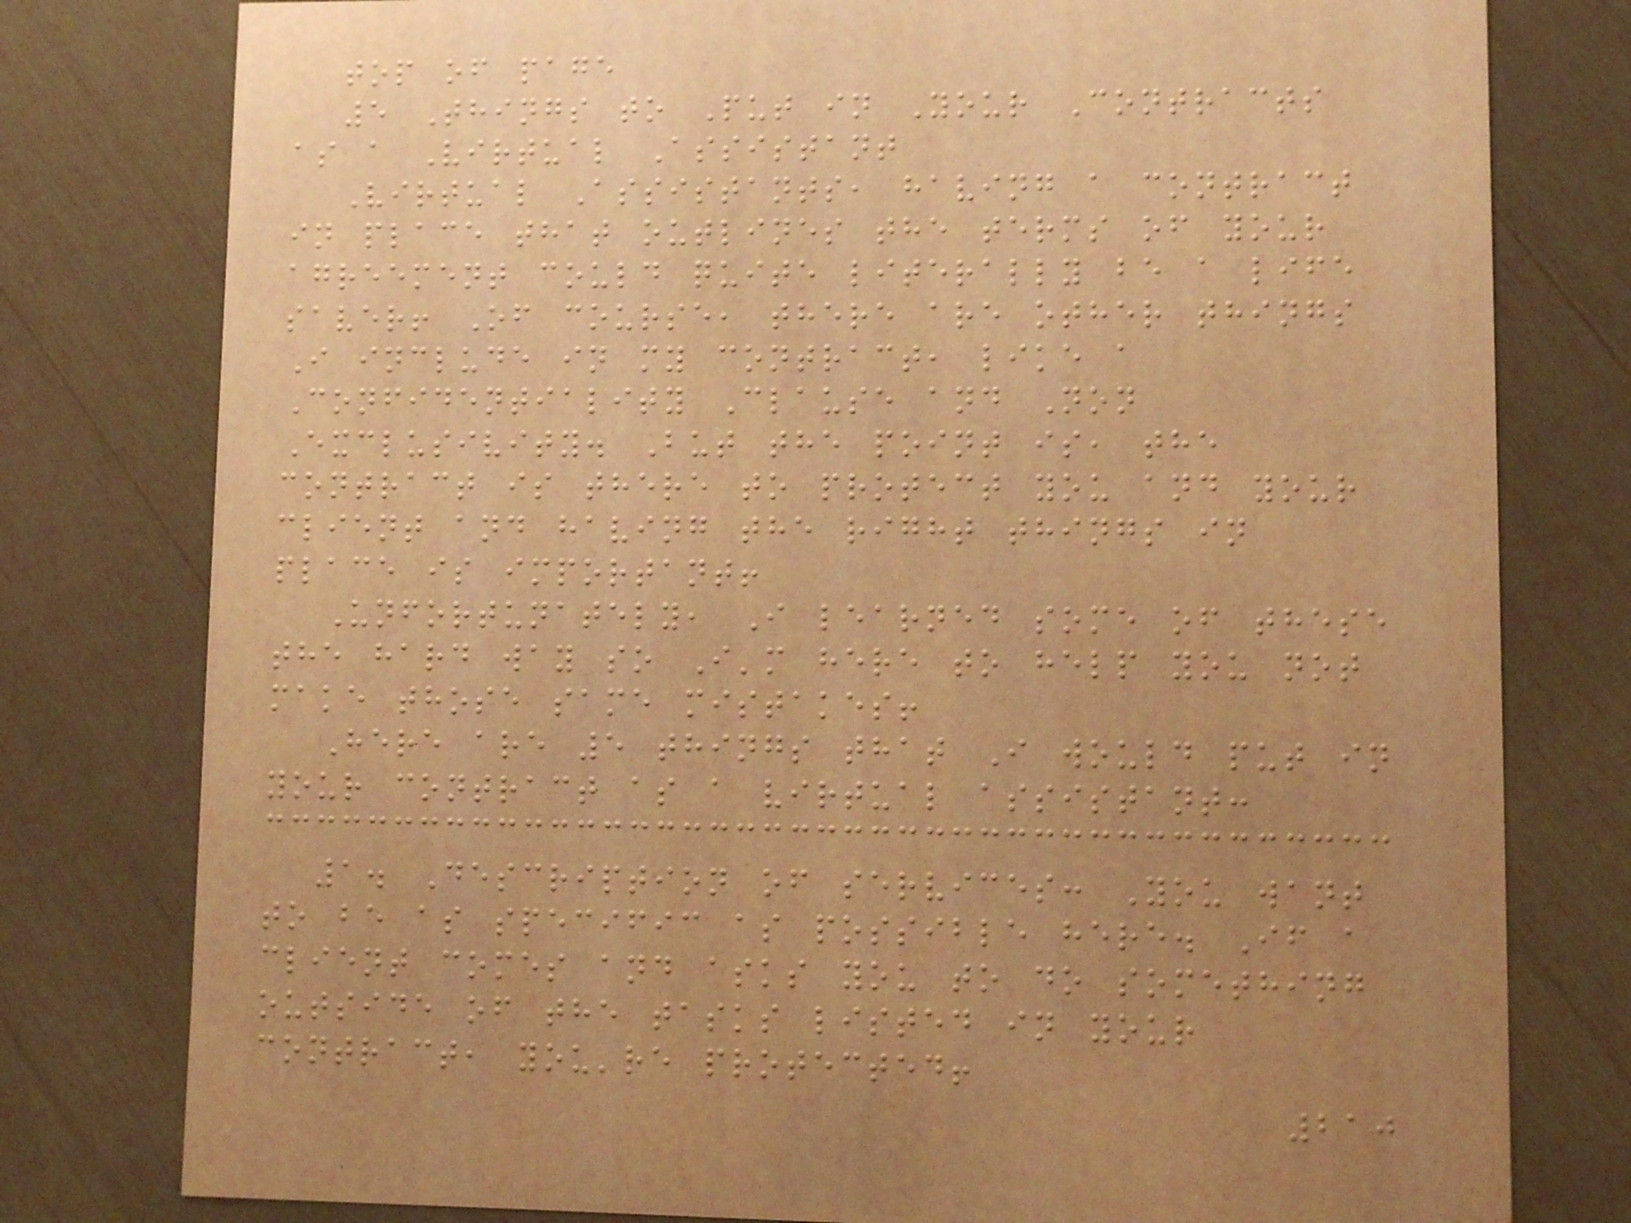top of page
5 Things to Put in Your Contracts
as a Virtual Assistant
Virtual Assistants, having a contract
in place that outlines the terms of your
agreement could quite literally be a life
saver! Of course, there are other things
I include in my contract, like a
Confidentiality Clause and Non
Exclusivity. But the point is, the
contract is there to protect you and your
client and having the right things in
place is important!
Unfortunately, I learned some of these
the hard way so I'm here to help you not
make those same mistakes!
Here are 5 things that I would put in
your contract as a virtual assistant:
1. Description of services: You want
to be as specific as possible here. If a
client comes and asks you to do something
outside of the tasks listed in your
contract, you're protected!
210
